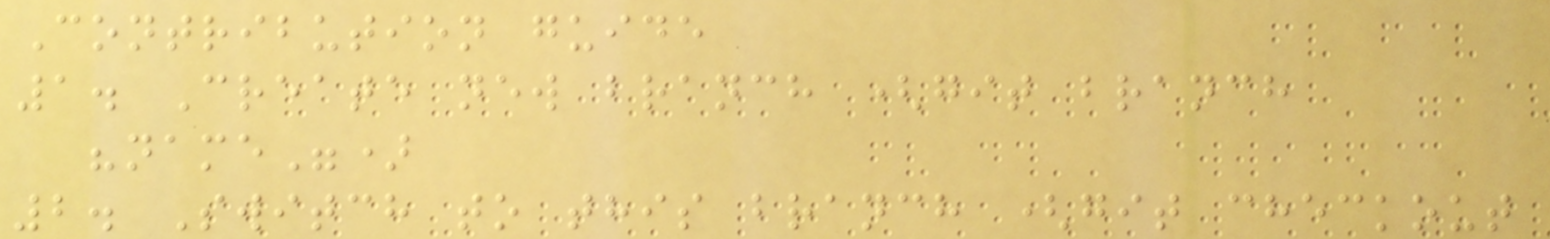Contribution guide
1. Create new branch (git branch
"name")
2. Switch to this branch (git checkout
